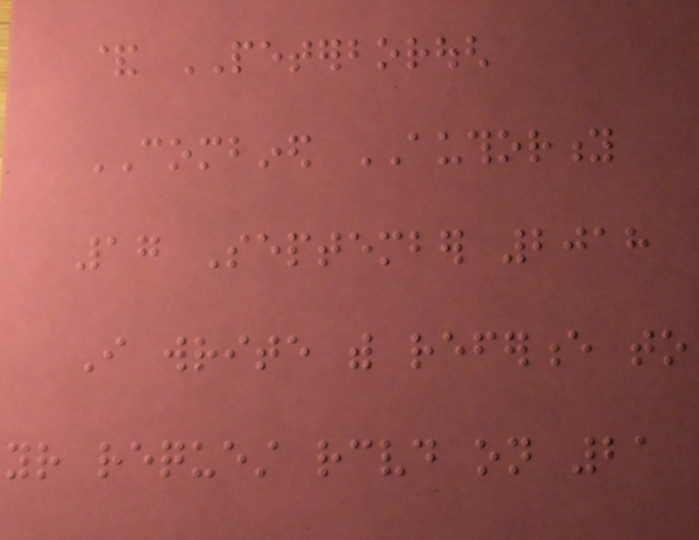& PETERBOROUGH
COMBINED AUTHORITY
17 September 2018
I write with reference to
your request received on 21
